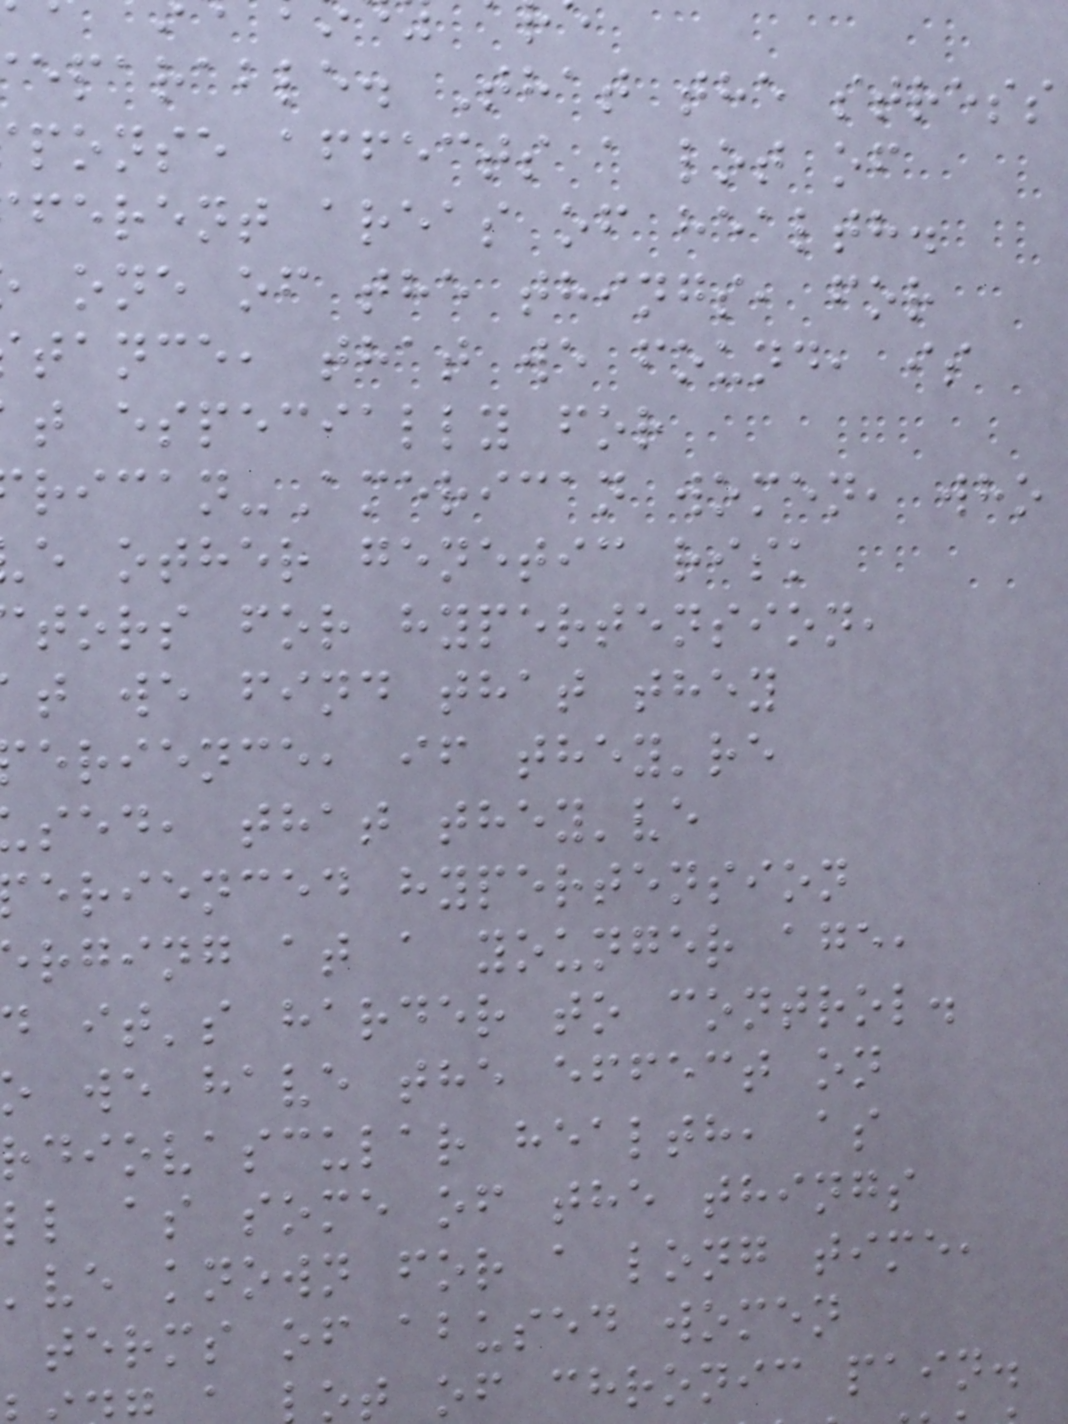eparable. That the stress
ponse affects a lot of
ferent areas of health.
one of the things, for
tance, that we found, is
t especially for
rican-American women, who
e other genetic risk
tors for hypertension,
t we find that they
erience, if they're
sed, that they've
erienced hypertension
rging at a younger age,
it's harder to control.
we have the effect on
rdiovascular health, as
ll as some of the things
've known for a long time,
terms of abused women
ot of chronic pain.
